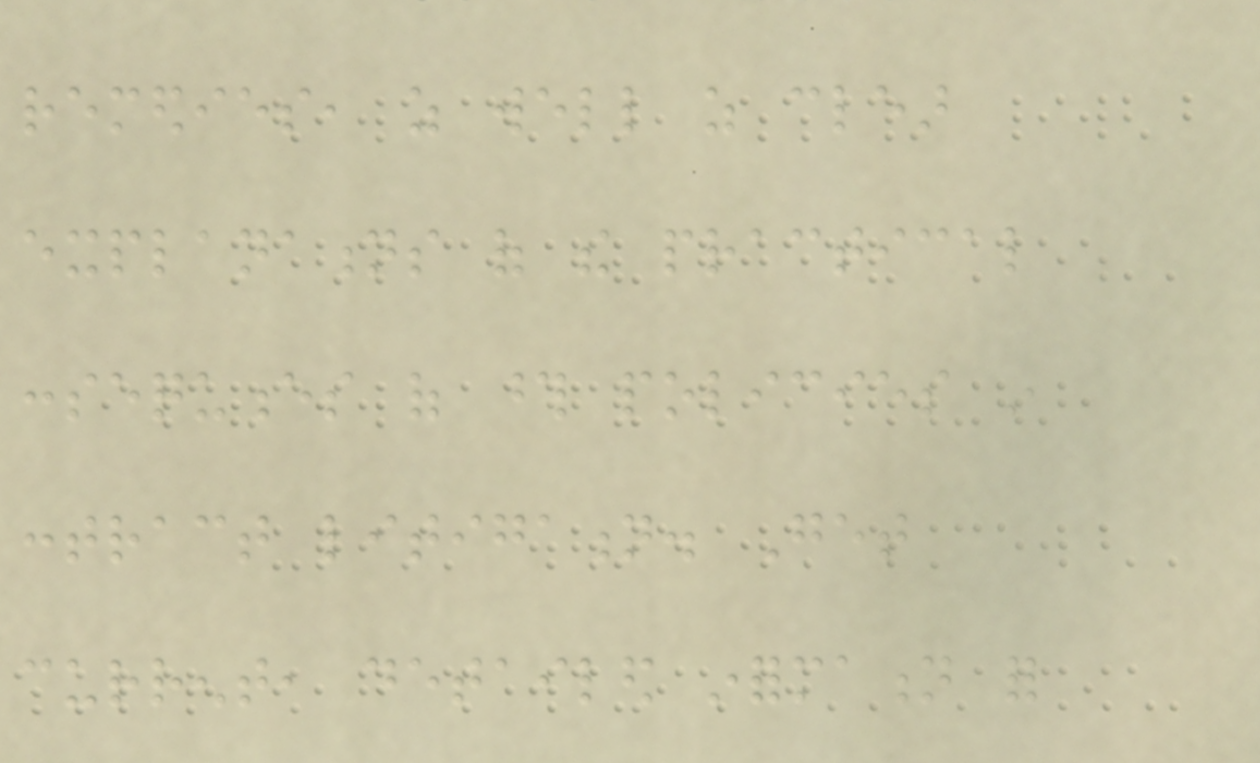remedies, as well as clear
explanations of the practical
consequences of those policies in
contract litigation. Get
current, detailed information for
